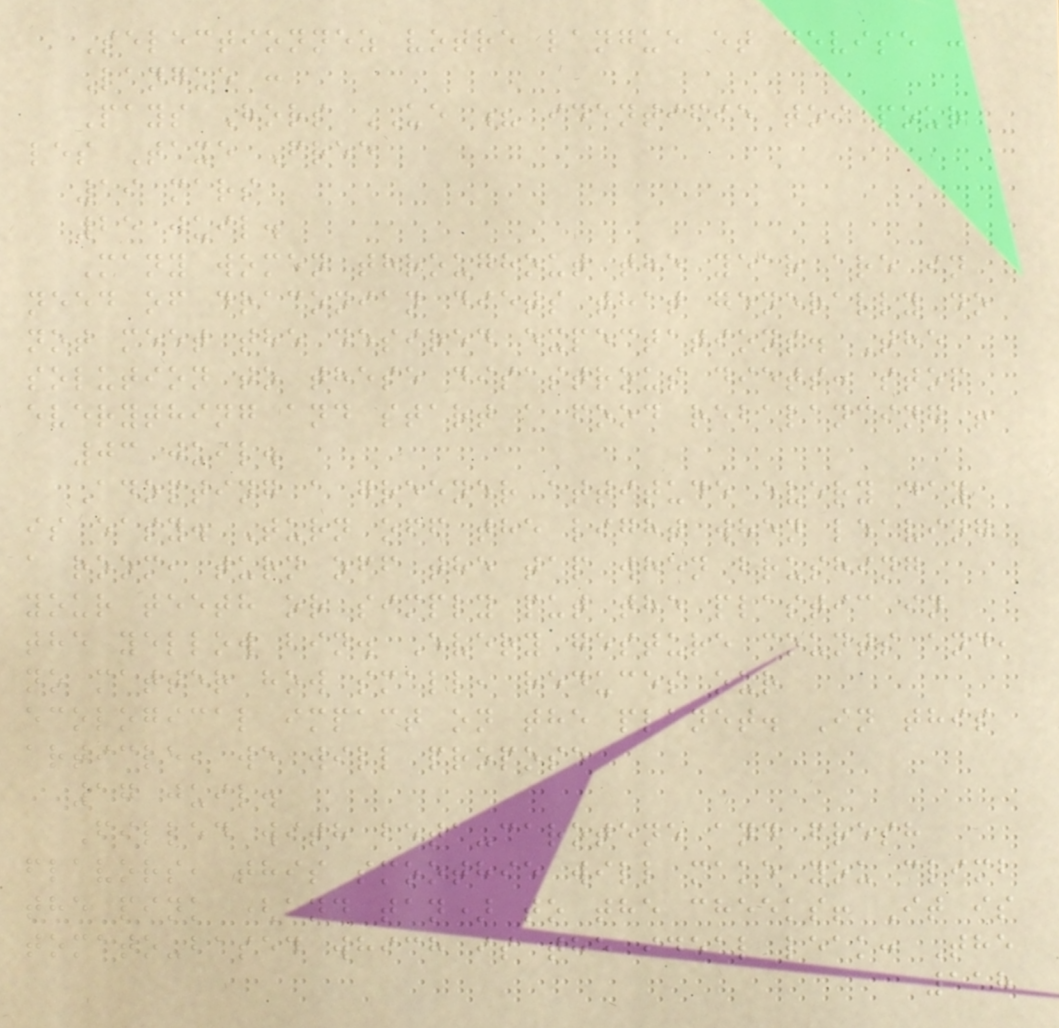Selectionnez votre langue et devise :
Langue :
Pays Hors UE ? identifie toi pour
les Taxe Free
19 mars
25 juil.
Many women throughout the year are in
need of draconian diets that generally do
not meet the desired expectations. The
solution to these disastrous diets: stop
everything and start a food rebalancing !
03 juil.
Adopting a greener attitude every day
is easy. Turn off the light when leaving
a room, turn off the tap when brushing
your teeth or simply put the plastic in
the yellow bin. Every gesture counts and,
no matter how small, reduces our
ecological impact on the planet. In this
article, we will propose
17 juil.
Filled with beta-carotene and fresh
flavors, this smoothie will make you climb
the pink (and tan) to the cheeks! It is
tomato-based which is the ideal leak: The
118
